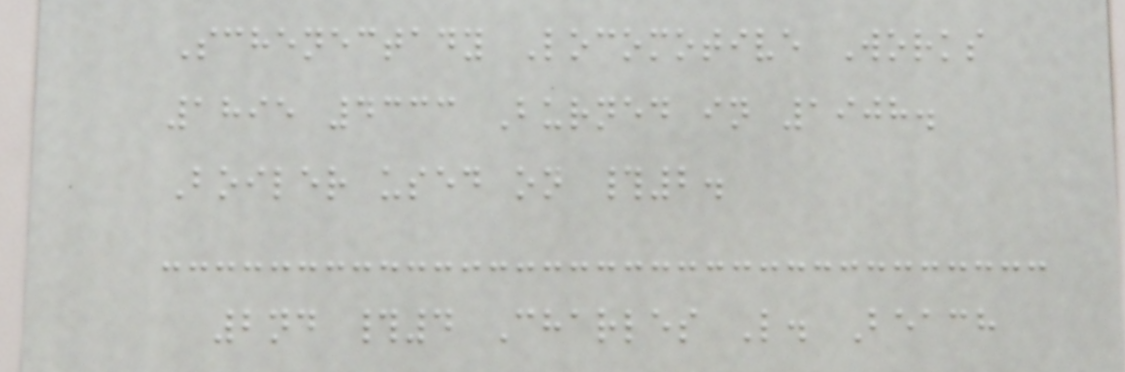Schenectady Locomotive Works
1895 4333 Burned in 1908.
Boiler used on #2.
2nd #4 Charles L. Beach
